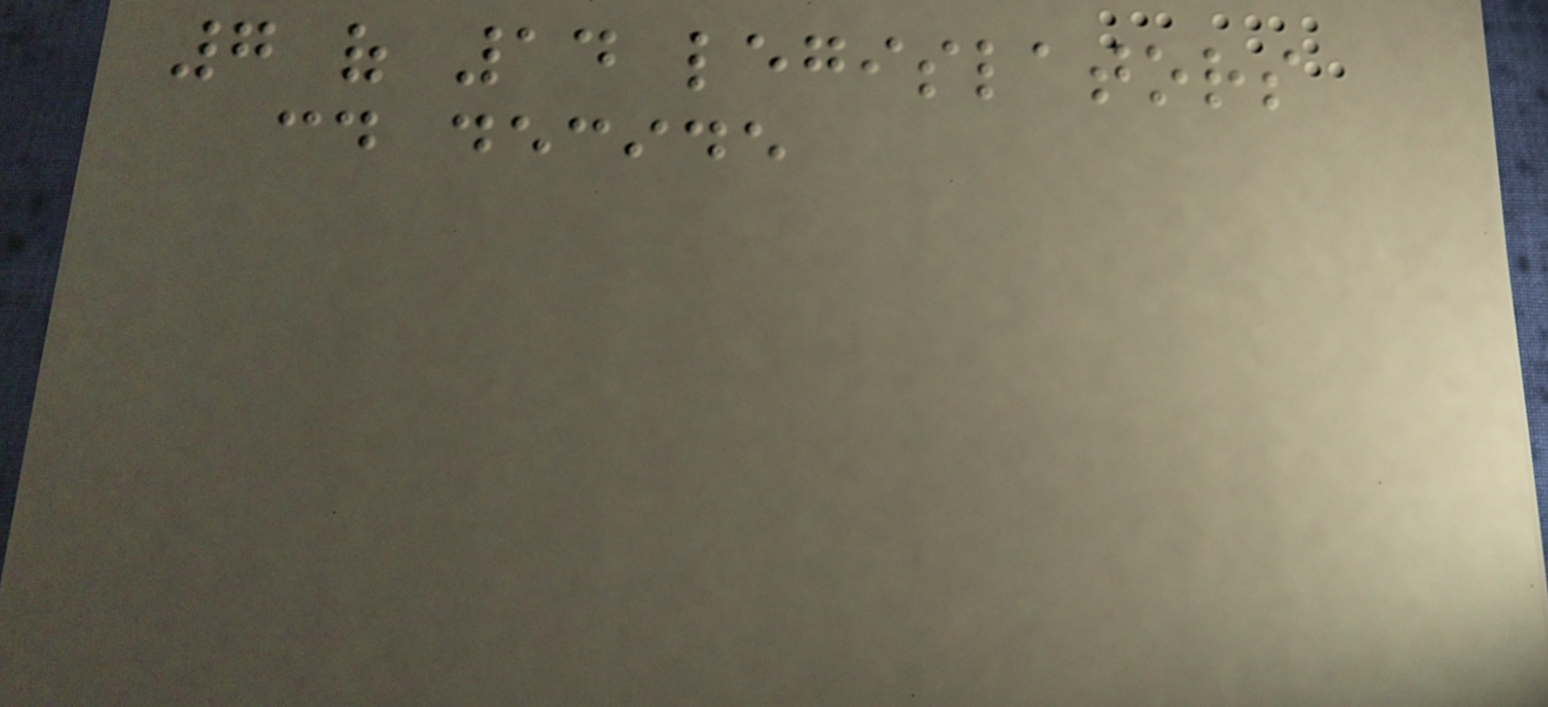7 of 14 legislators
could decide
